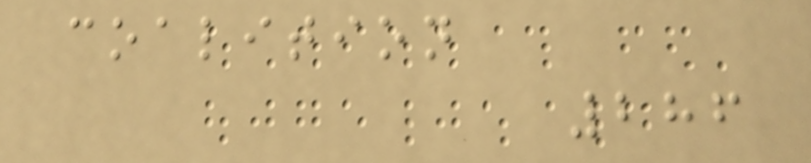coalition
286
